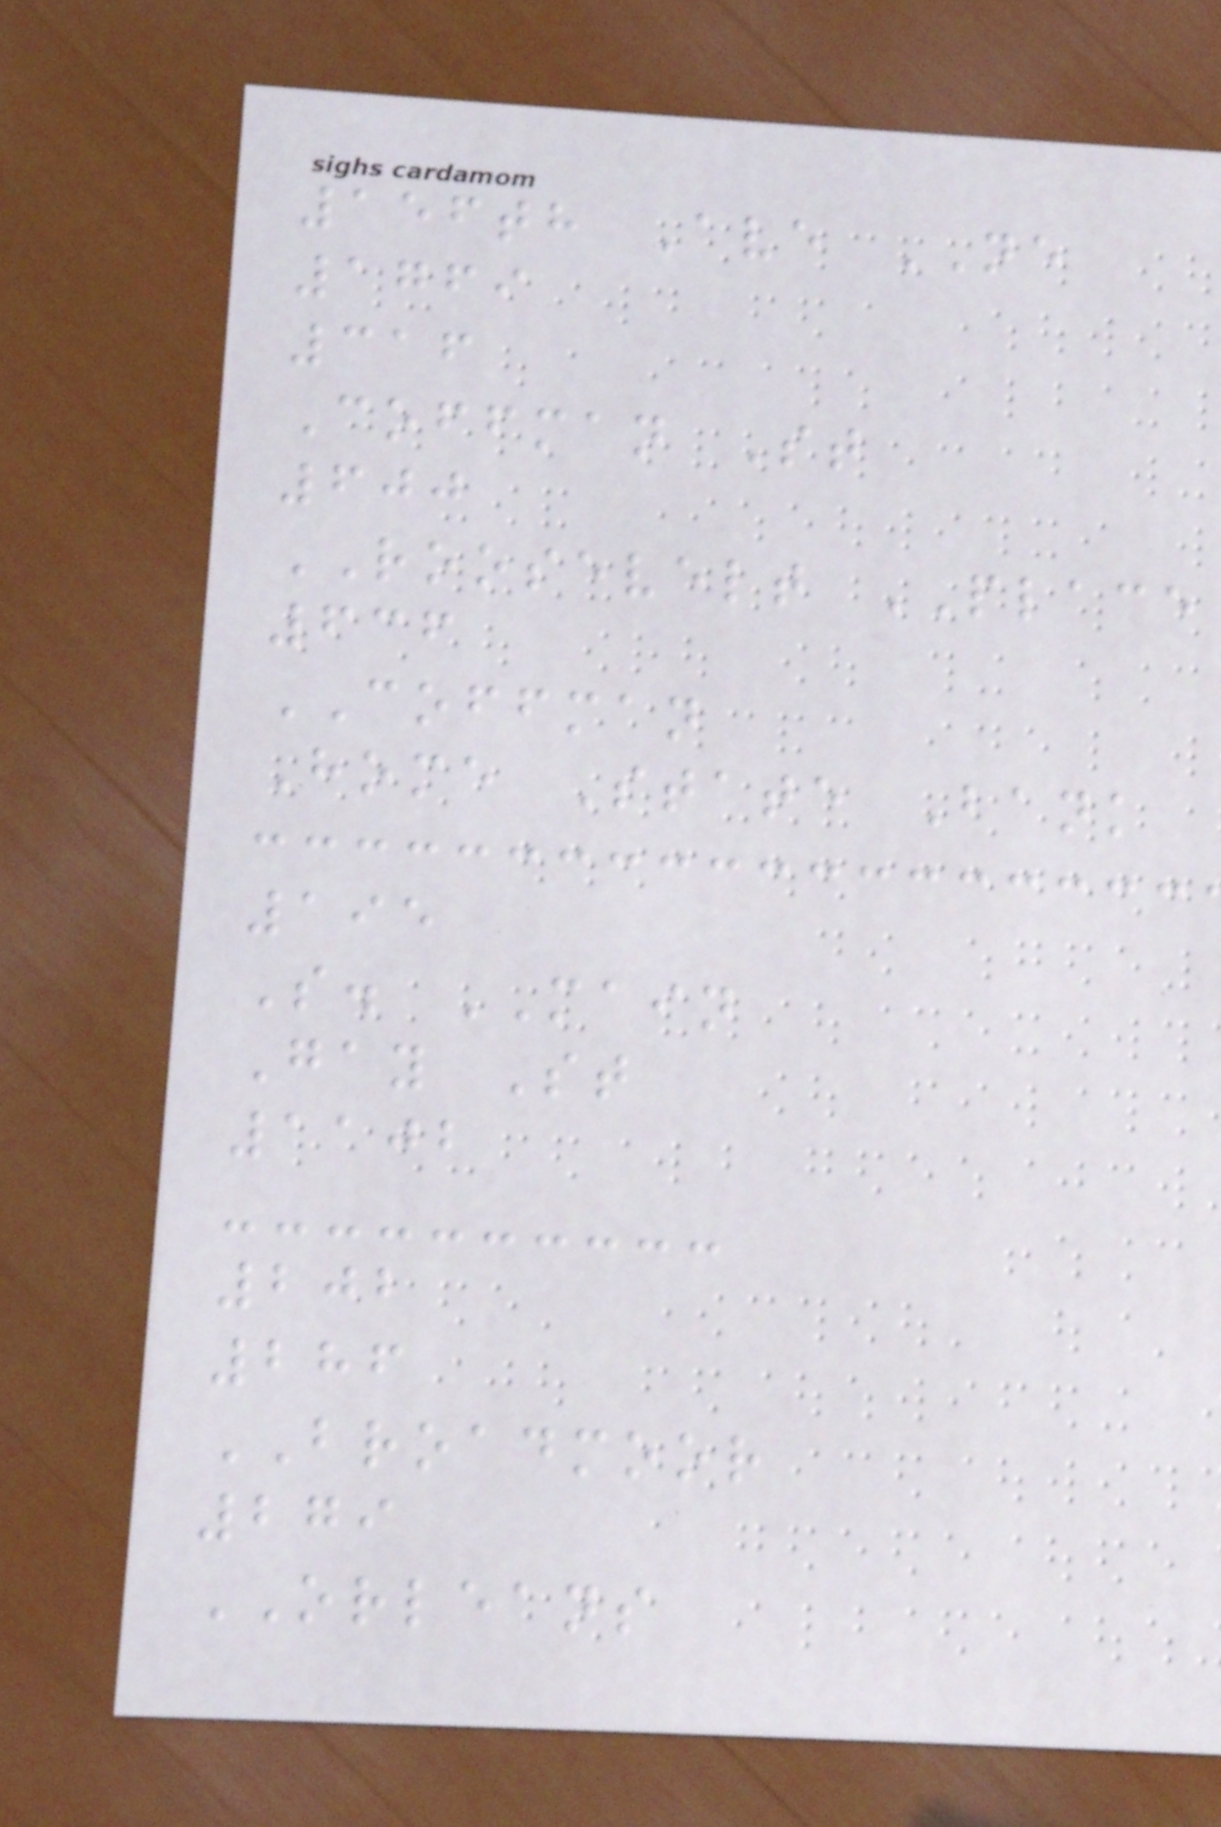156th Ave NE
1769
316
Coffman St
600
ROOSEVELT PLACE
636
COFFMAN
Home State Bank
195
S. MAIN
Gay St
1102
202
286
BROADMOOR
279
ORLEANS
